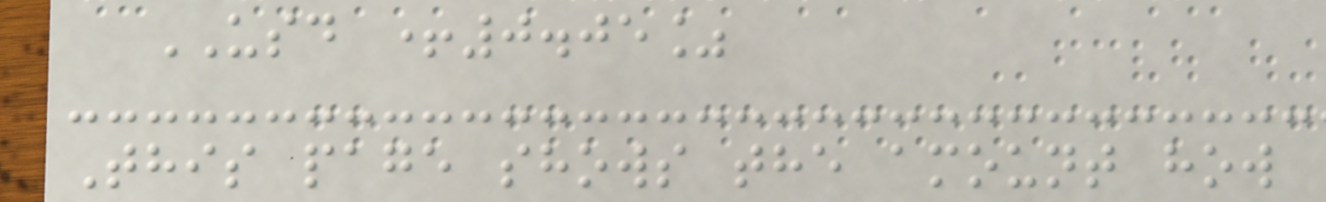USD +0.05%
This page shows the amount how
